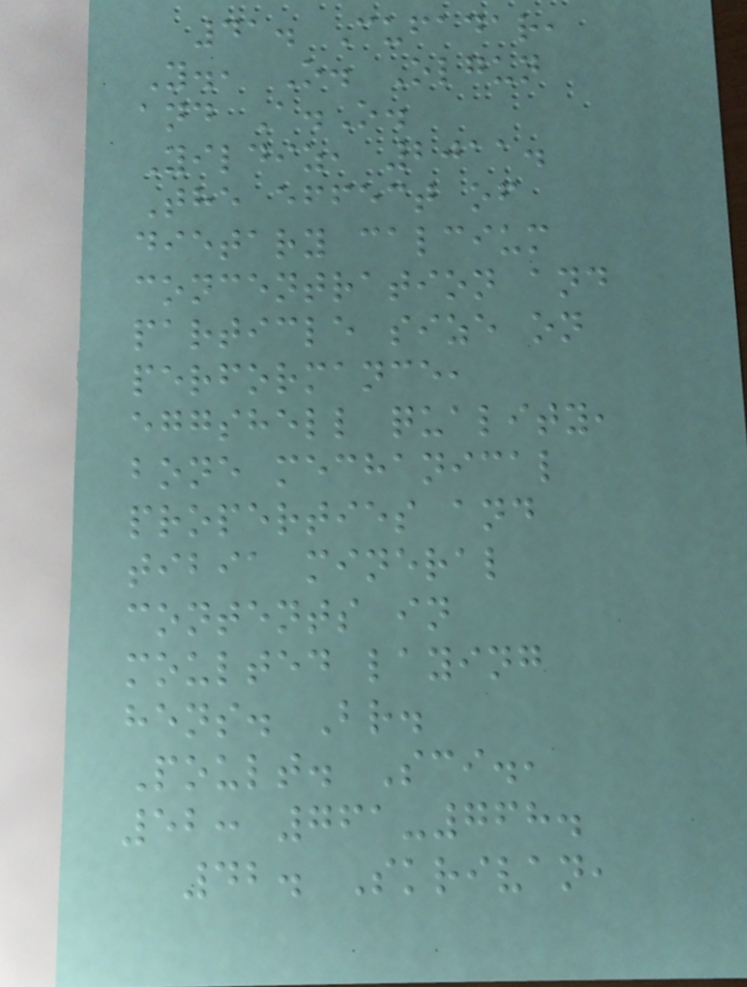41. Cufadar,
Y., O. Olgun
and A.O.
Yildiz, 2011.
The effect of
dietary calcium
concentration and
particle size on
performance,
eggshell quality,
bone mechanical
properties and
tibia mineral
contents in
moulted laying
hens. Br.
Poult. Sci.,
52: 761-768.
42. Skrivan,
